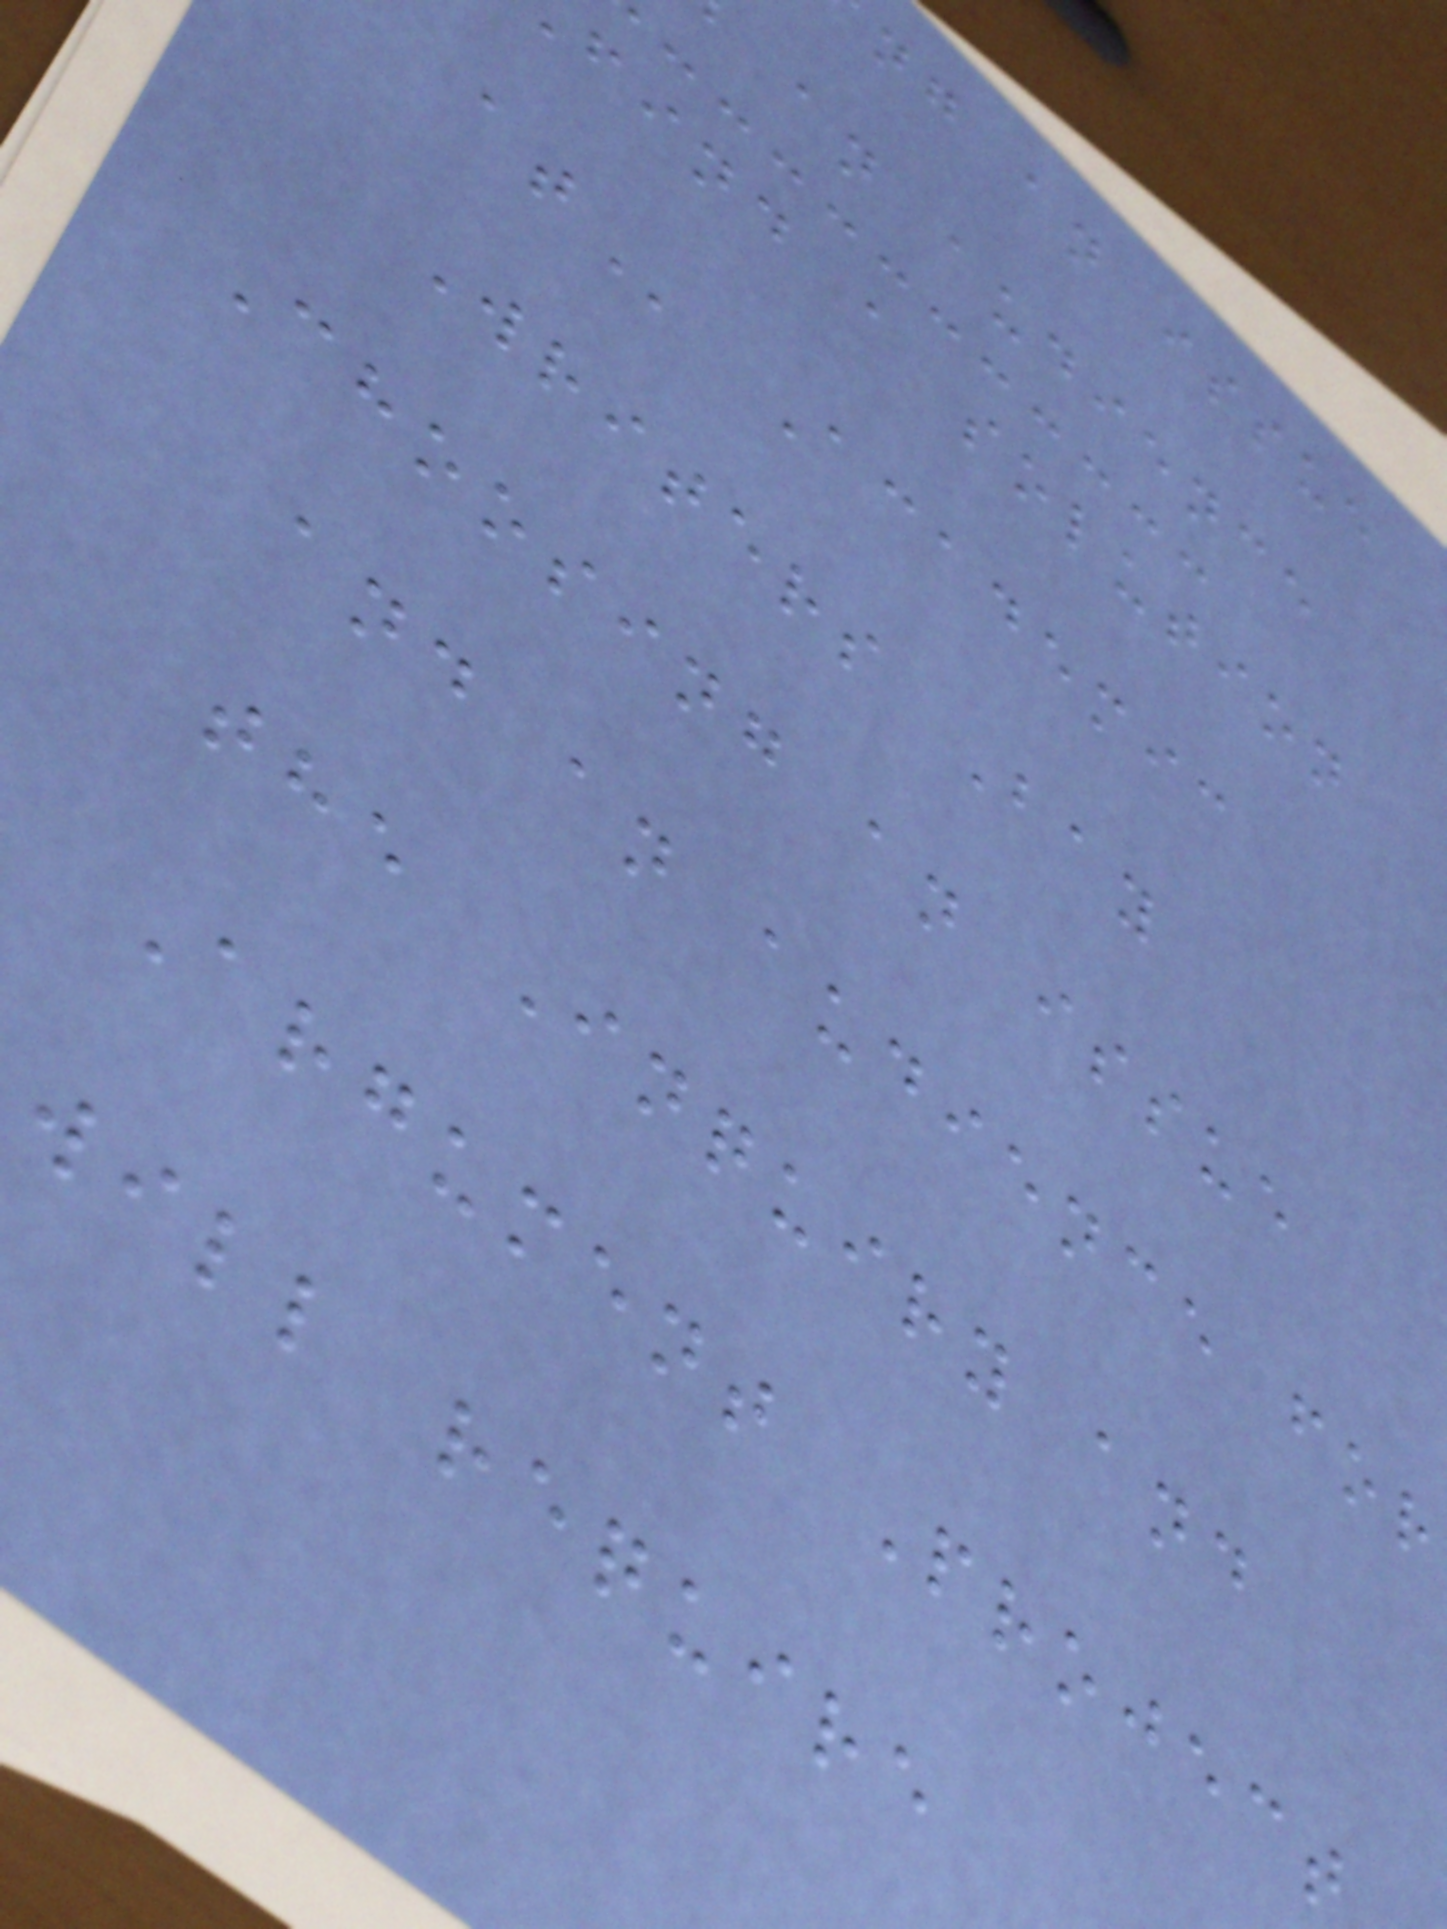ng an issue
an audience
find a solution
Academic
Writers Bay
Choosing an issue
and an audience for
the Inquiry and
Argument Project
will require
